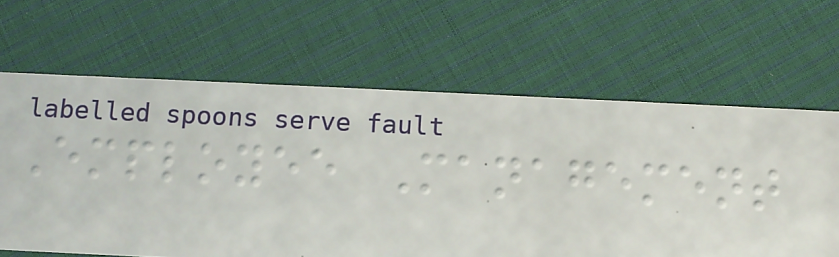Employee Management
